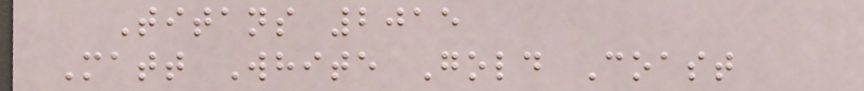Titans 2015
Matt White Gold Coast
